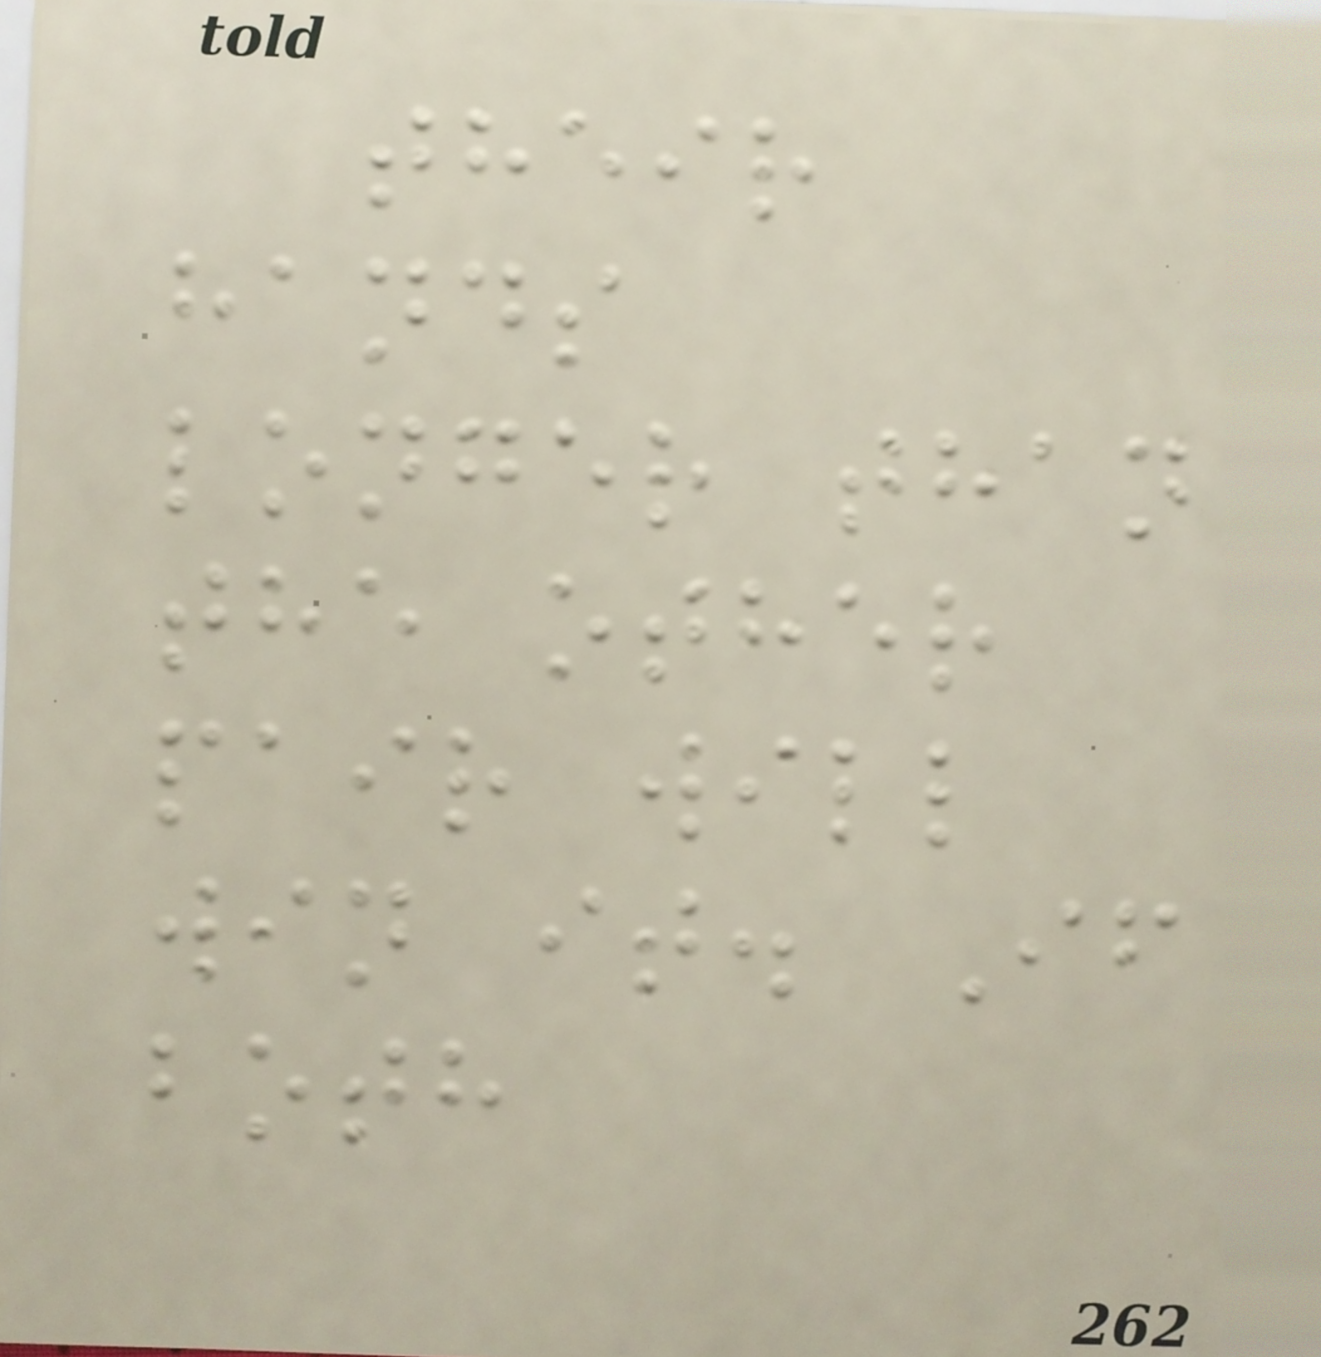their
hands
longer than
the other
pair will
win it. If
both
